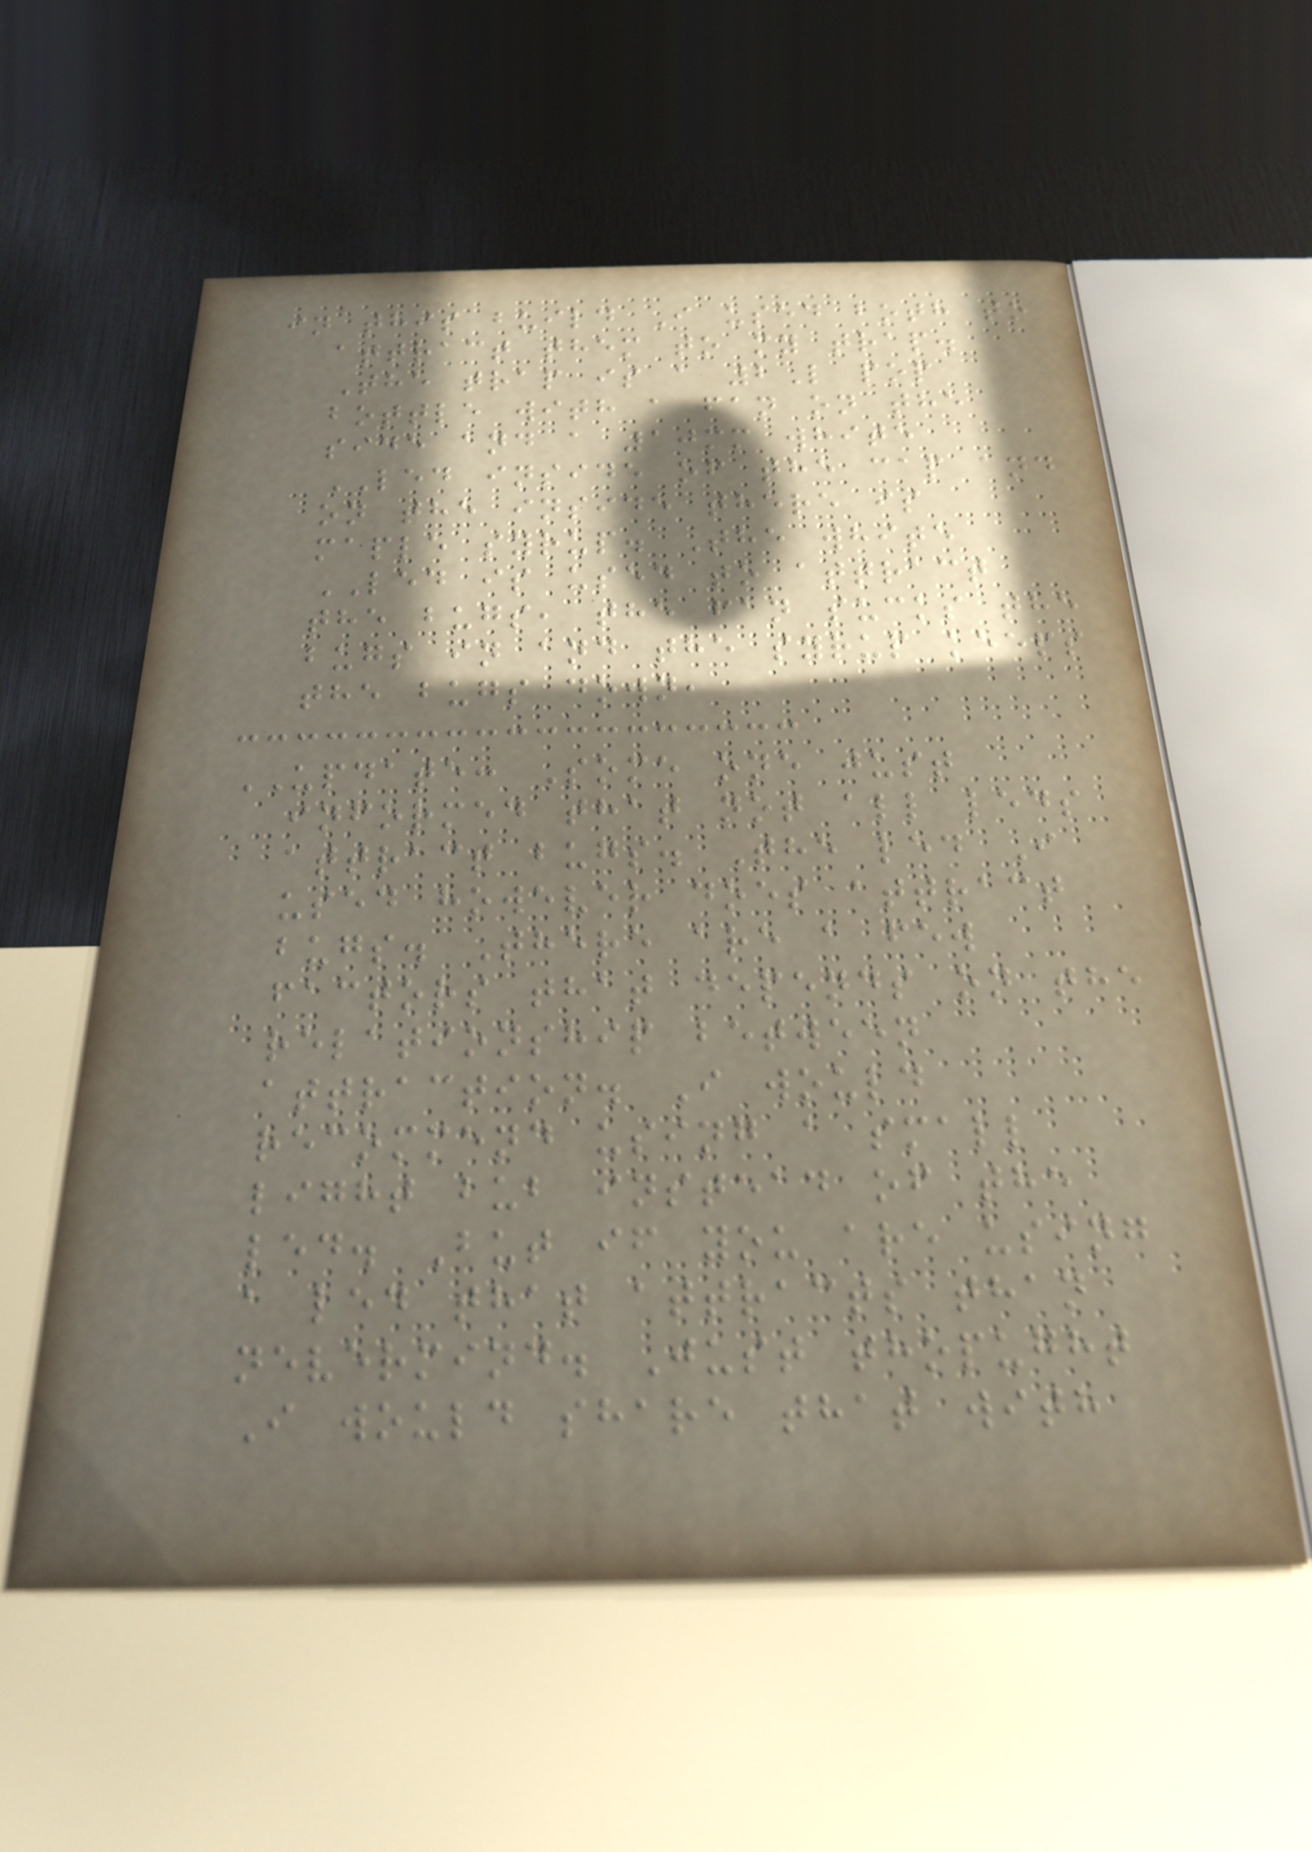in this build I used both to
attract them to my trap.
The trap is a 2L pop
bottle with a fan on the
side and a 10mm white
LED inside of the cap and
on the inside there is
maple syrup. The white
LED is used to attract
the bugs, the fan sucks the
bugs in and the syrup keeps
the bugs down,
UPDATE: Some one just
informed that not all leds
attract bugs. The led I
used however does attract
bugs. There are a few
factors that depends on the
relationship between
attraction. I would
recommend using a small
light bub instead of the
led. But if you are using
a led that attracts than
nevermind. Just thopught
I would share that with
